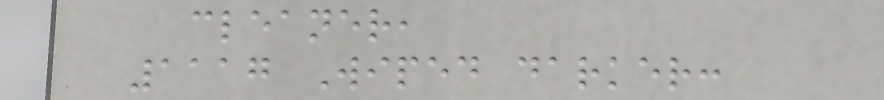cleaner,
1117 Wiped darker:
